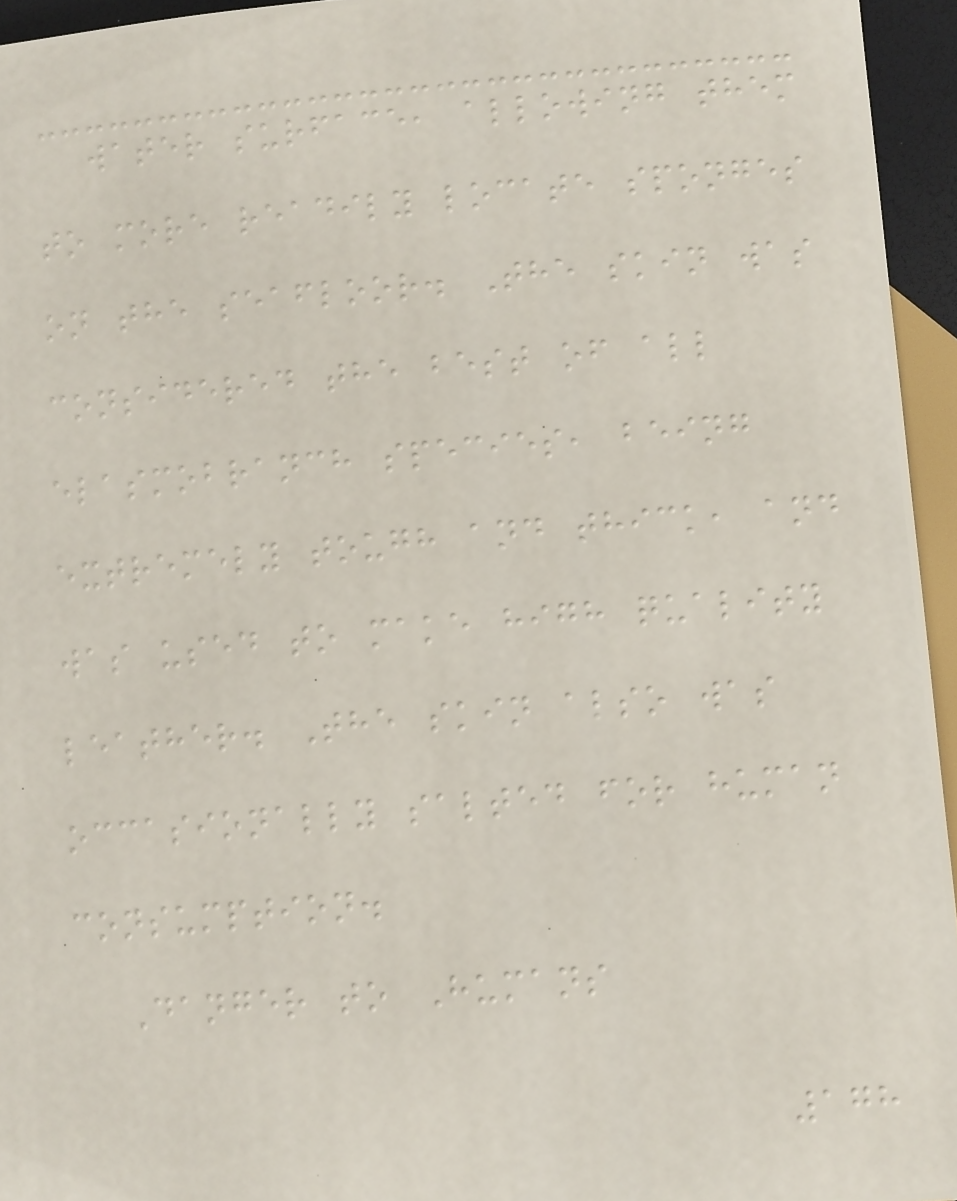water surface, allowing them
to more readily locate sponges
on the seafloor. The skin was
considered the best of all
elasmobranch species, being
extremely tough and thick, and
was used to make high quality
leather. The skin also was
occasionally salted for human
consumption.
Danger to Humans
178
